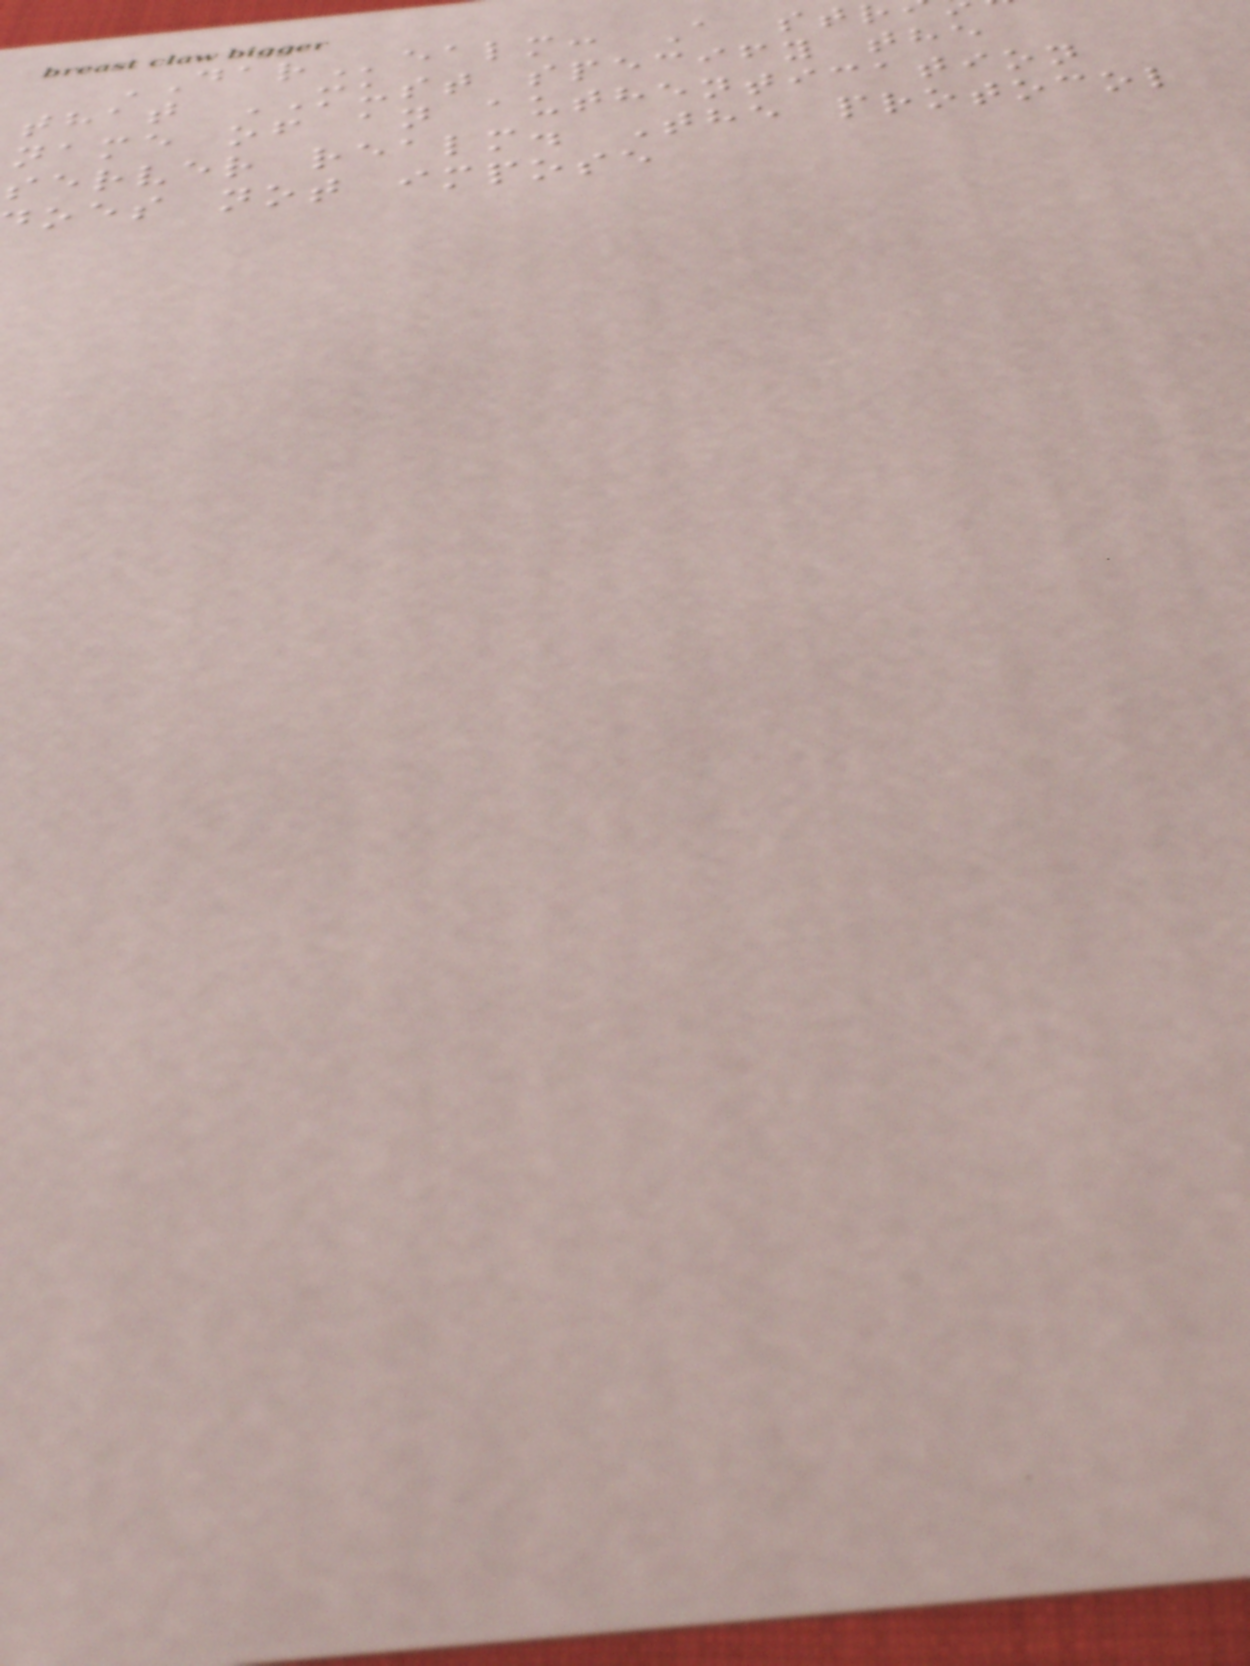DARealm: A st
that MUST specify the
name of an authentication
server realm. The protocol
oes not impose
